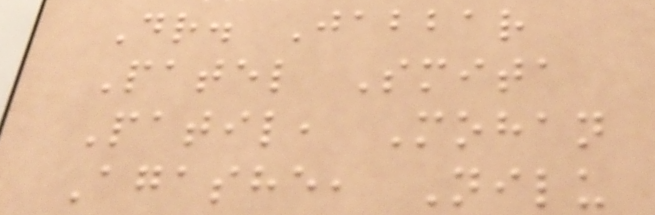Dr. Jabbar
Patel Smita
Patil, Mohan
Agashe, Nilu
